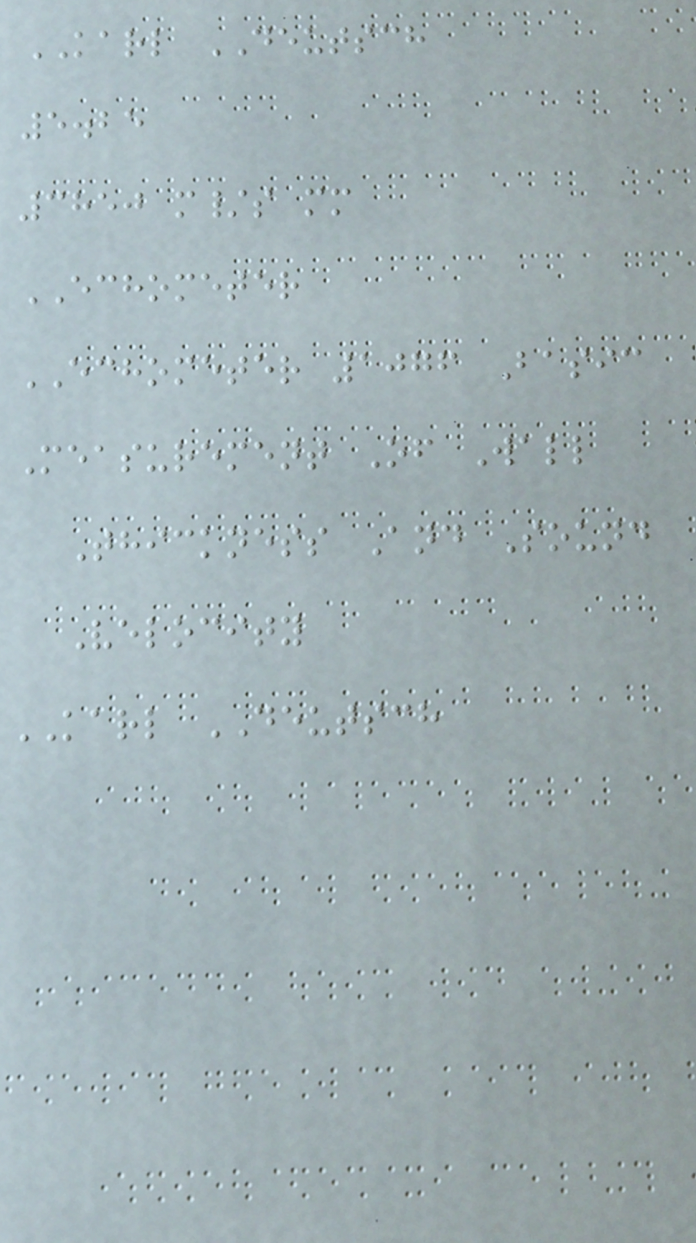KARL DEUTSCH
5.25
3850 m/s mm
ECHOMETER
ECHOMETER 1076 Basic
Measurement Of Wall
Thickness And Sound
Velocity
KARL DEUTSCH
